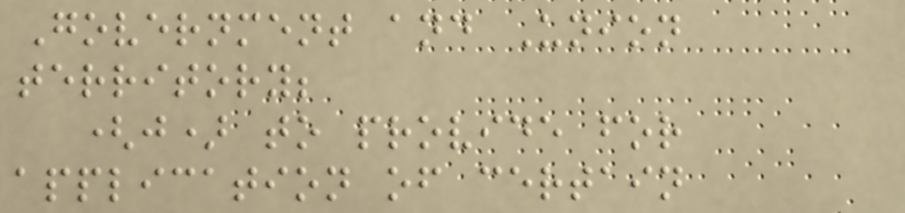Government and Union
territory;
(j) to provide for
application of certain
